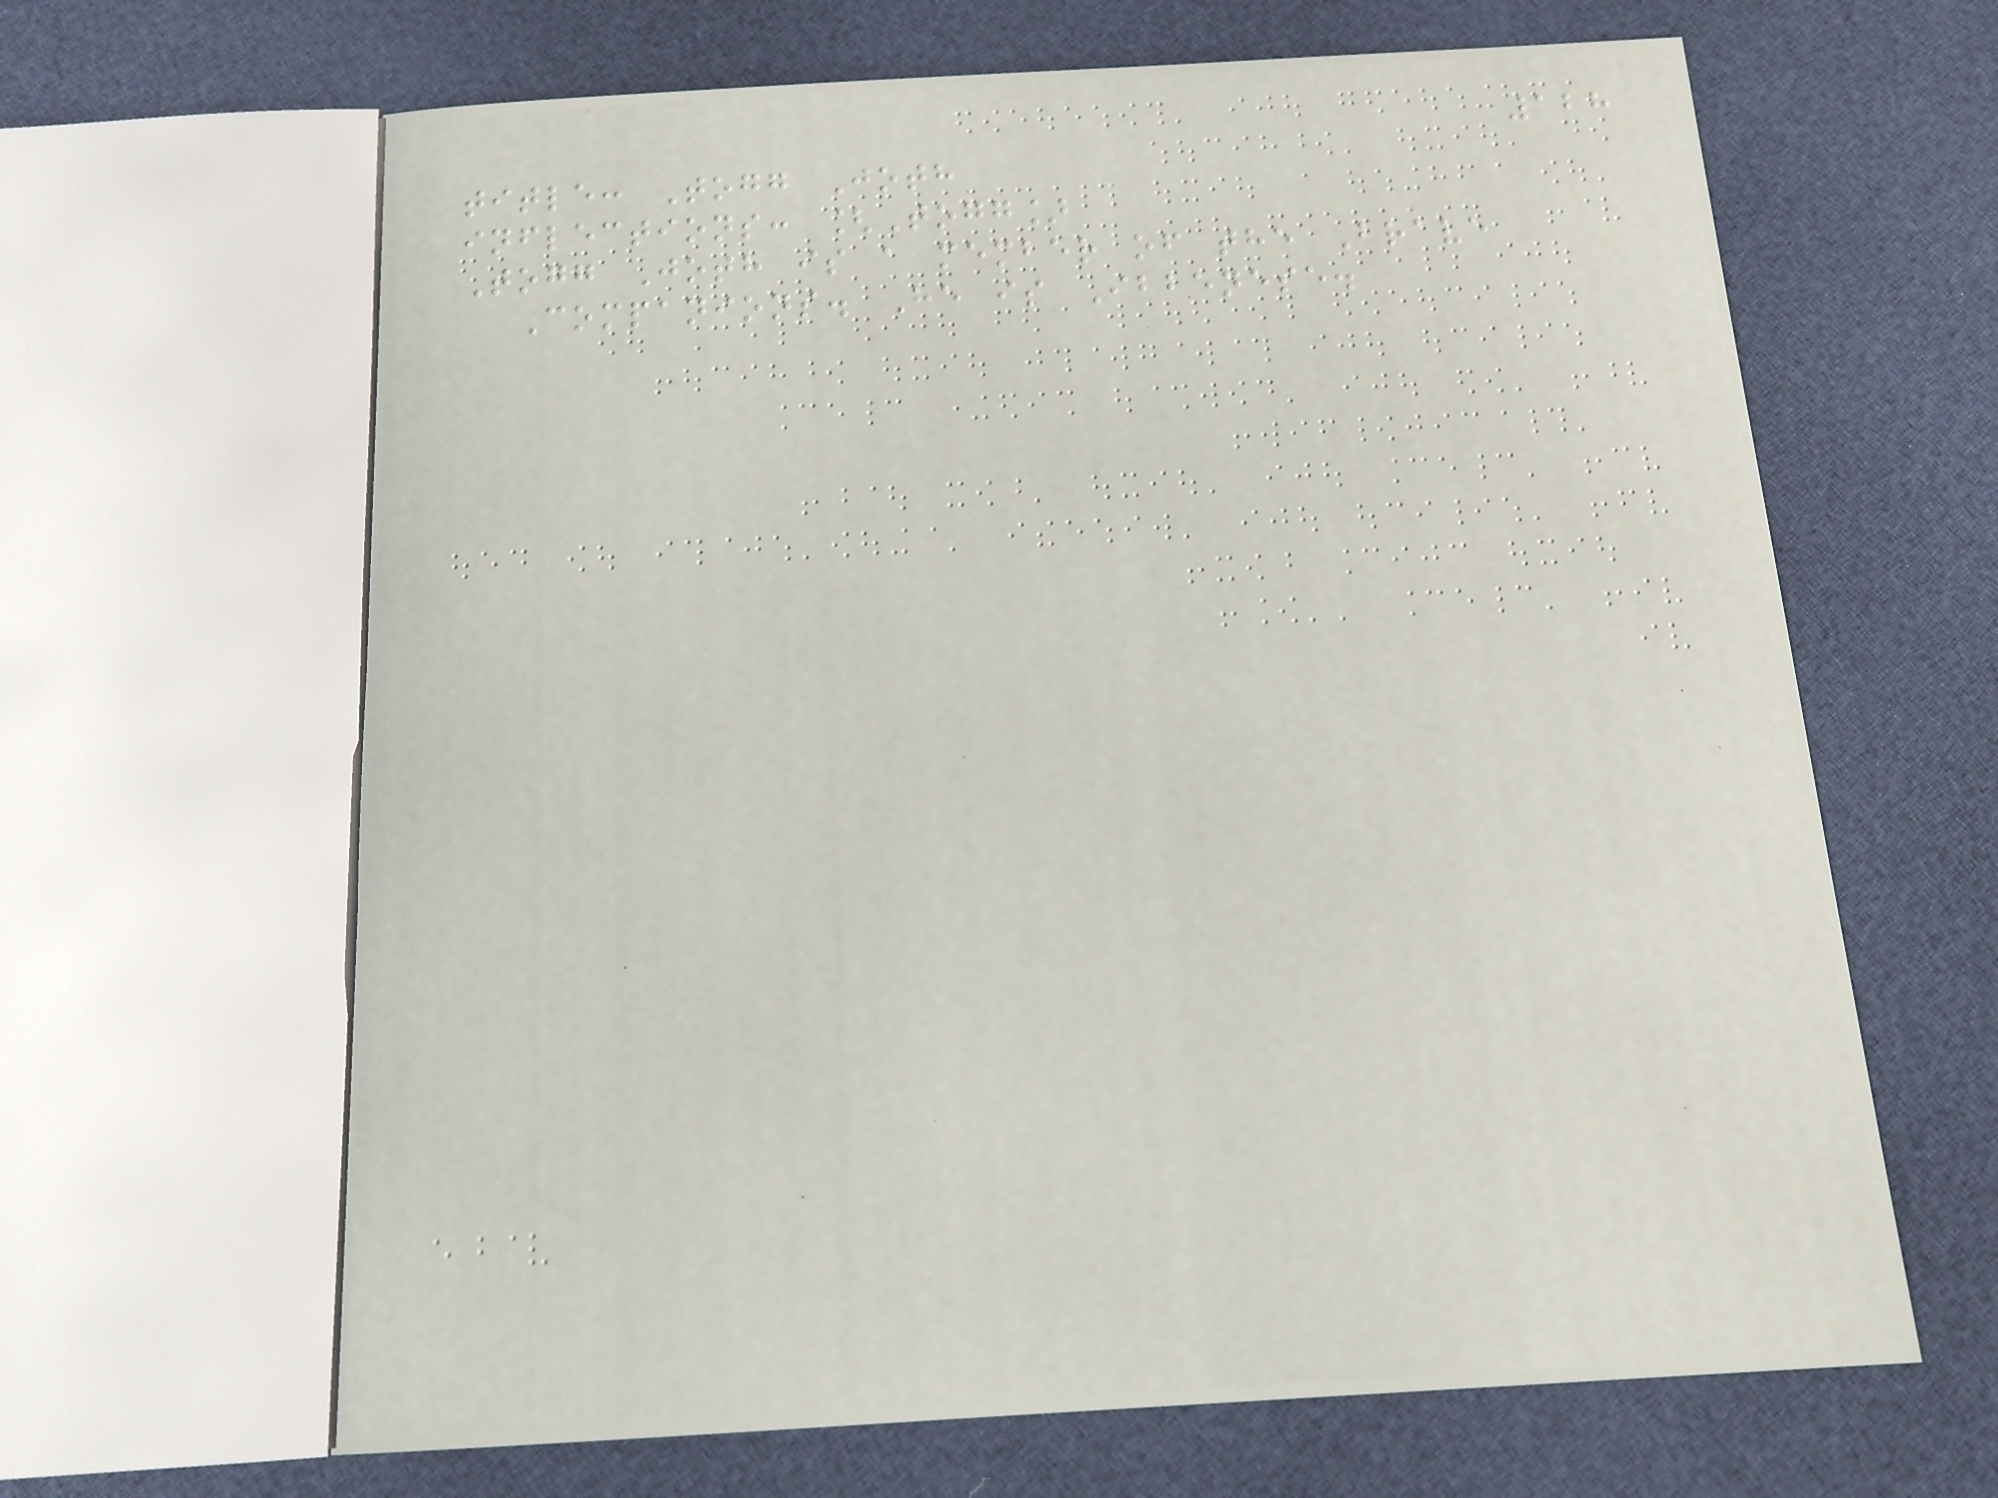128
title: Togg Joth
inflections: [Togg]
Togg Joth is a member of the Brave
Companions. He is Ibbenese.
